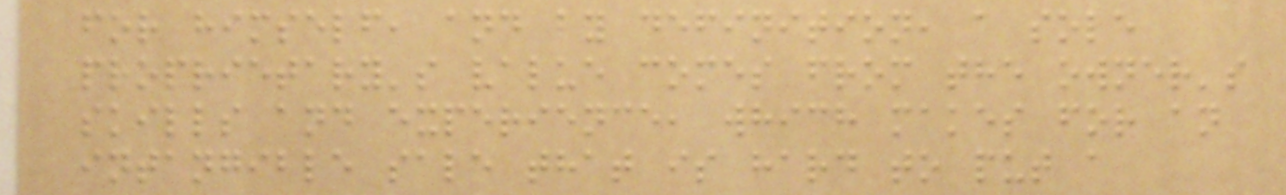for himself, and by definition, a sole
proprietary's value comes from the owner's
skills and experience, which makes for an
intangible sale that is hard to put a
